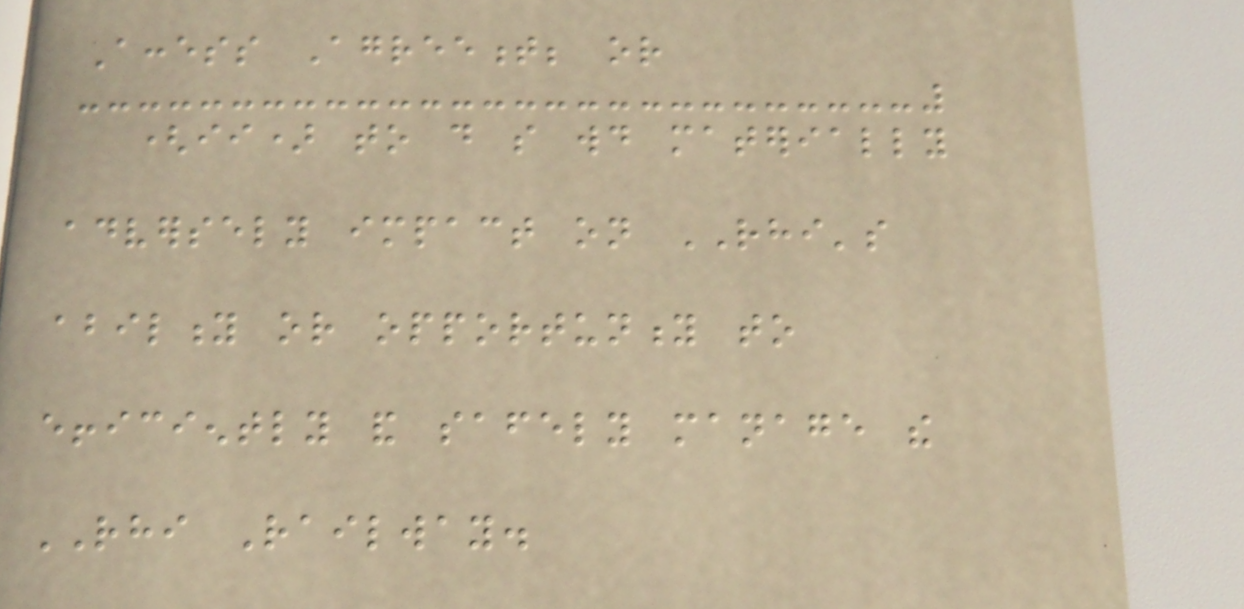Access Agreement; or
(ii) to do so would materially
adversely impact on RHI's
ability or opportunity to
efficiently and safely manage the
RHI Railway.
